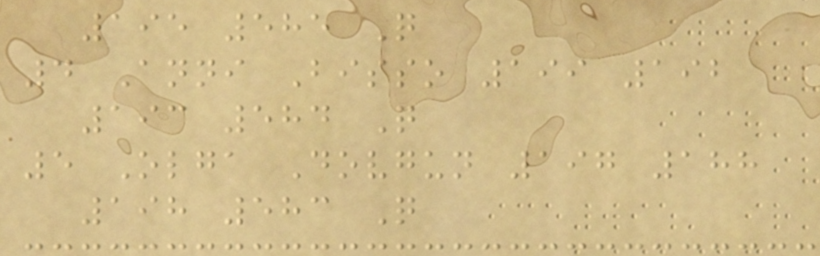195 585 Q
4 Anni Bisso 199 192
193 584 Q
5 Olga Dovgun 197 188
198 583 Q
